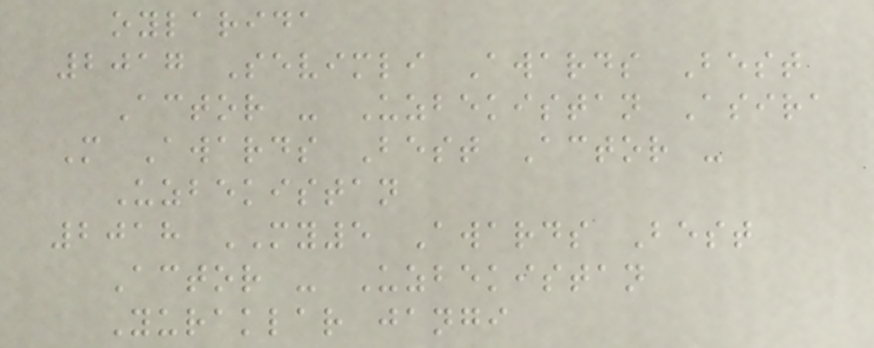oylarida
2017 Sevimli Awards Best
Actor - Uzbekistan Asira
M Awards Best Actor -
Uzbekistan
2018 MY5 Awards Best
Actor - Uzbekistan
Yuraklar jangi
